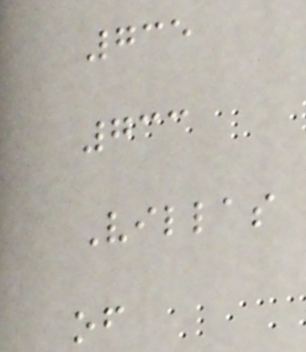735
733
Villas
of
